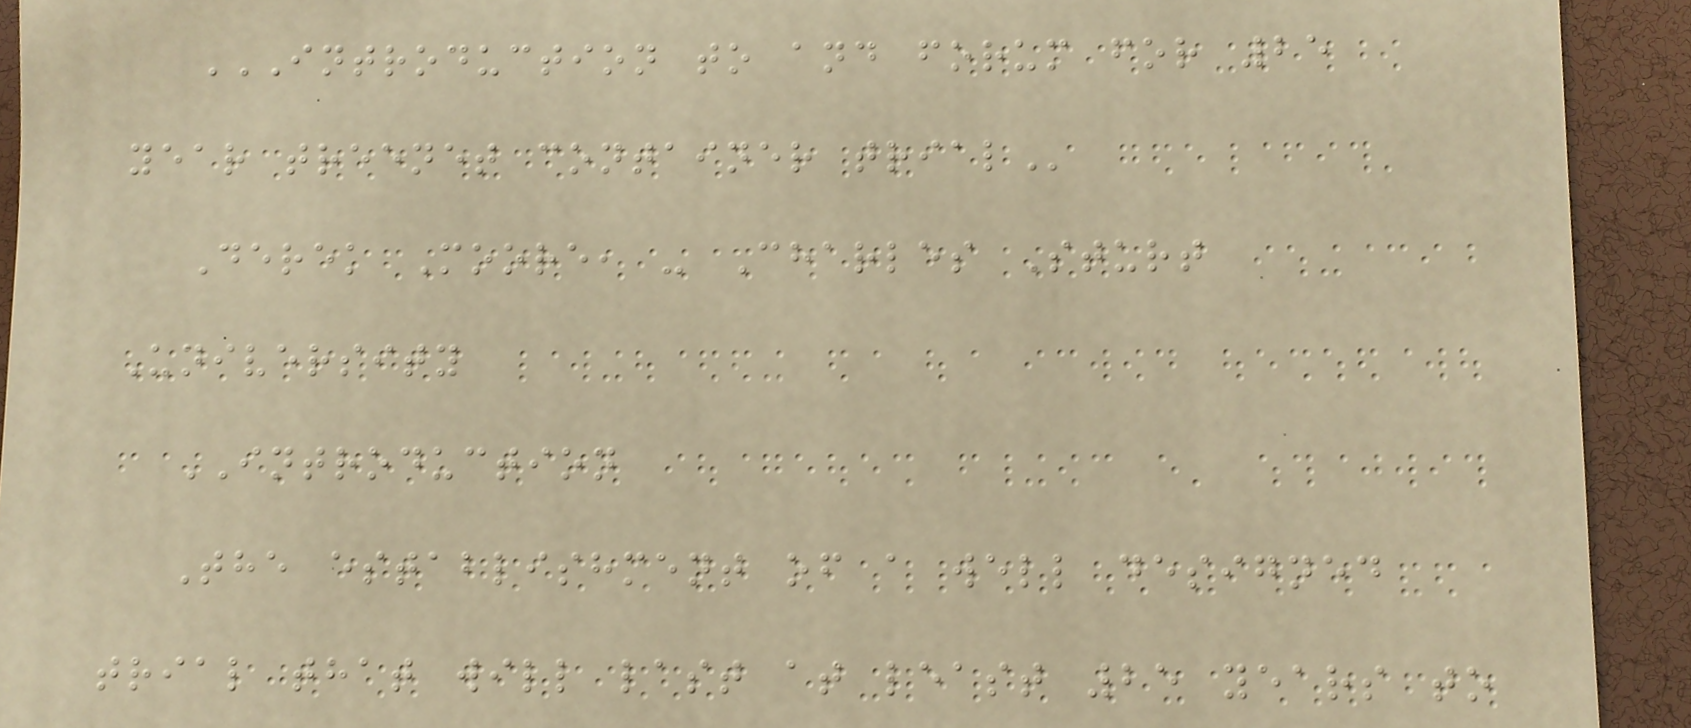INTRODUCTION TO AND FORUM FOR 25
YEAR TREENET CONTAINER TRIAL
Derek Moore, - Charles Sturt
University
INTRODUCTION
The establishment of a well designed
trial that will last at least 25 years to
